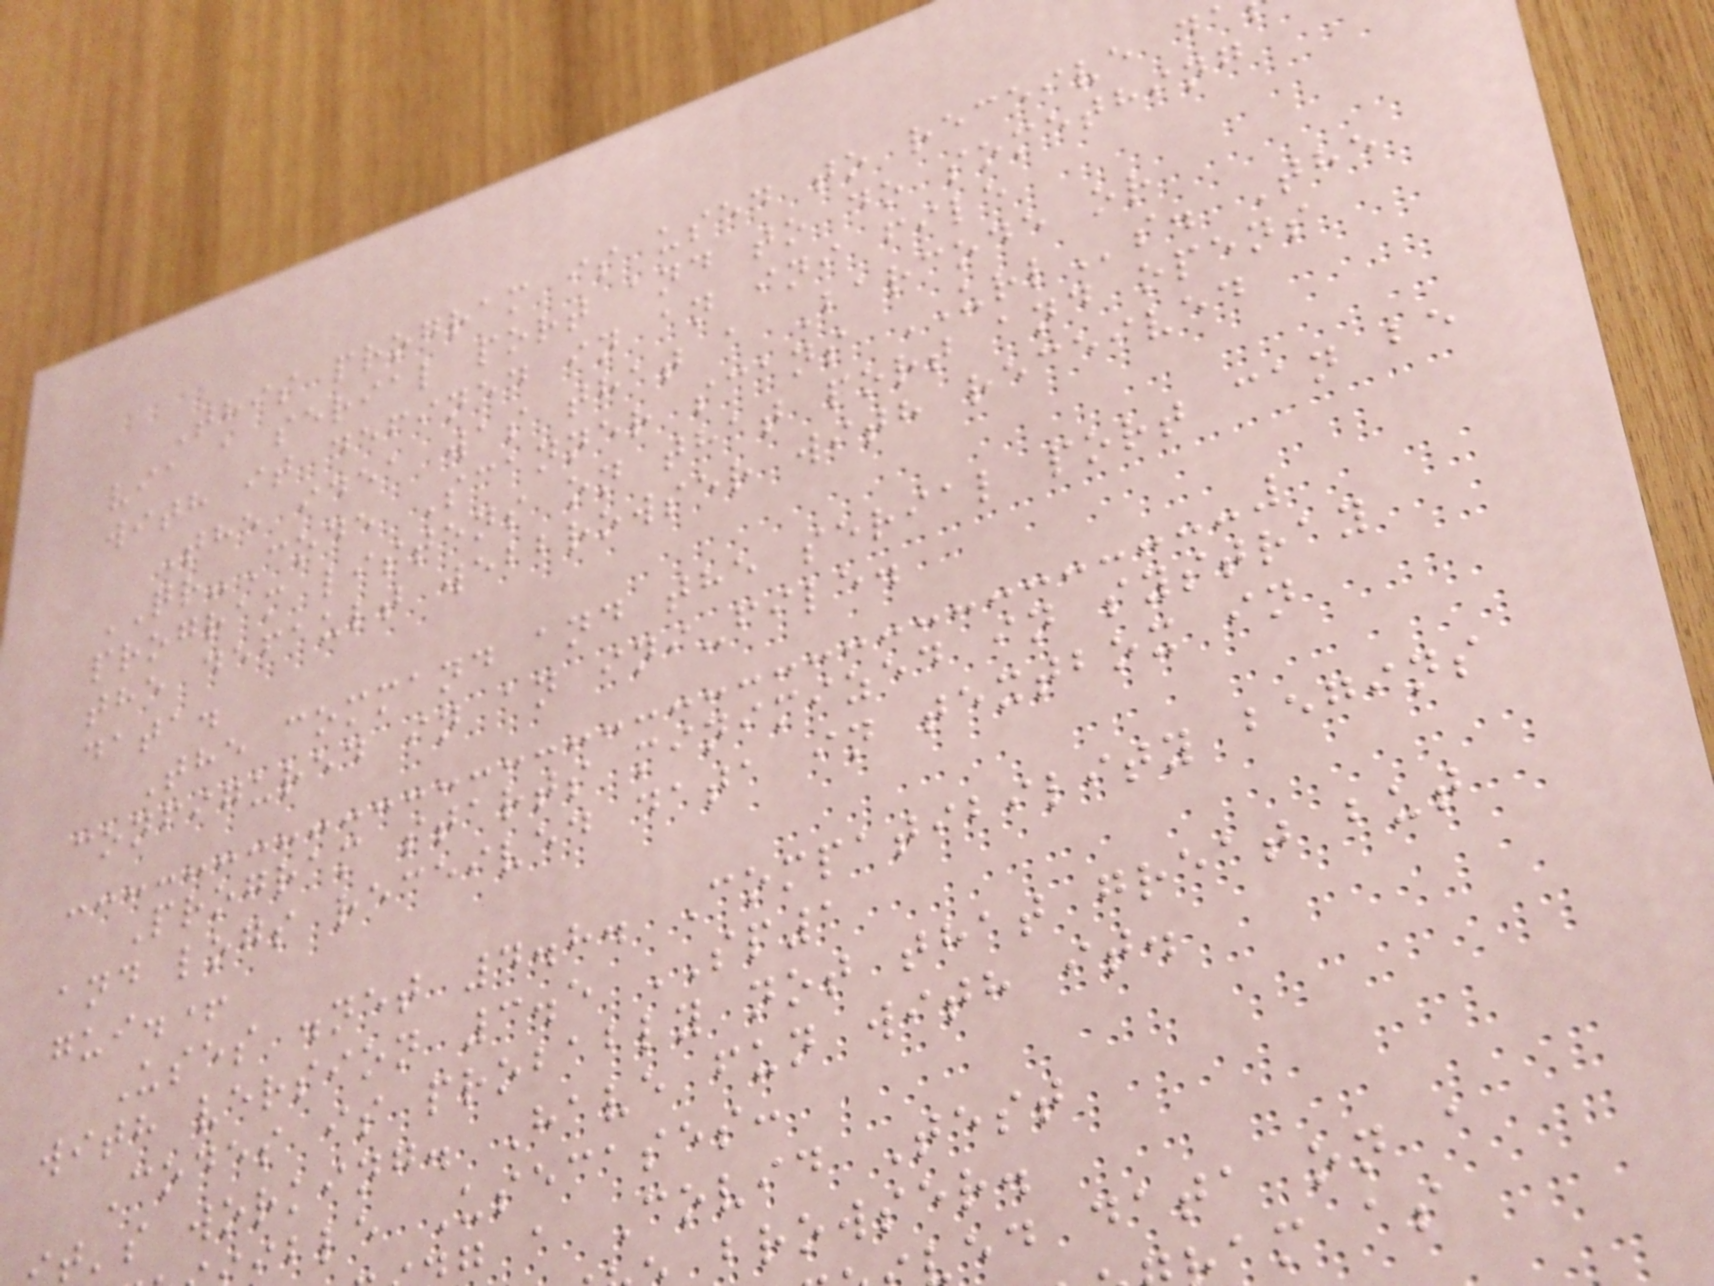This program is used to receive d
via a serial port and to do something
with it defined in an ini file
The idea was that a Barcode or
QR-Code Scanner scans URLs. The
program listens on that port and opens
the default webbrowser with received
data.
The command and the serial port can be
configured in an ini-file.
Program starts minimized in systray
and logs received data in textbox in
gui.+
Uses .net 4.8. Compatibility begins
with version 3.5 SP1
Codes is probably not that great but
t's working. Have fun with it.
ible Usecases:
a Covid Test
browser.
ed data on a
